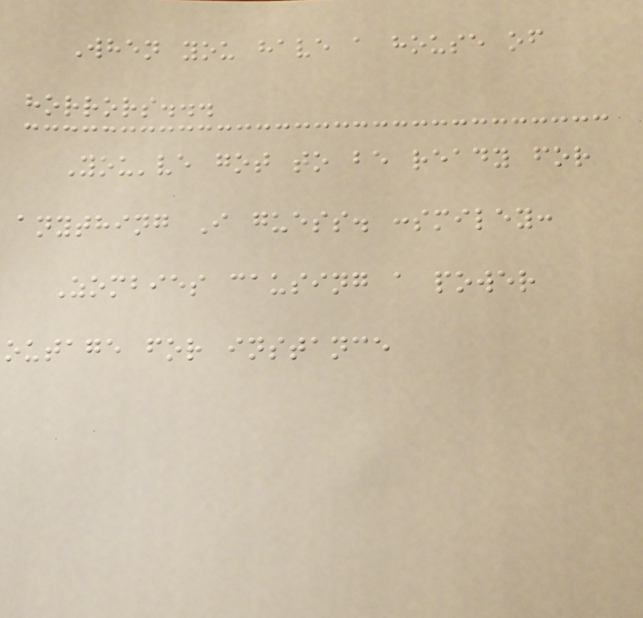When you have a house of
horrors...
You've got to be ready for
anything I guess. :smiley:
Zombies causing a power
outage for instance
